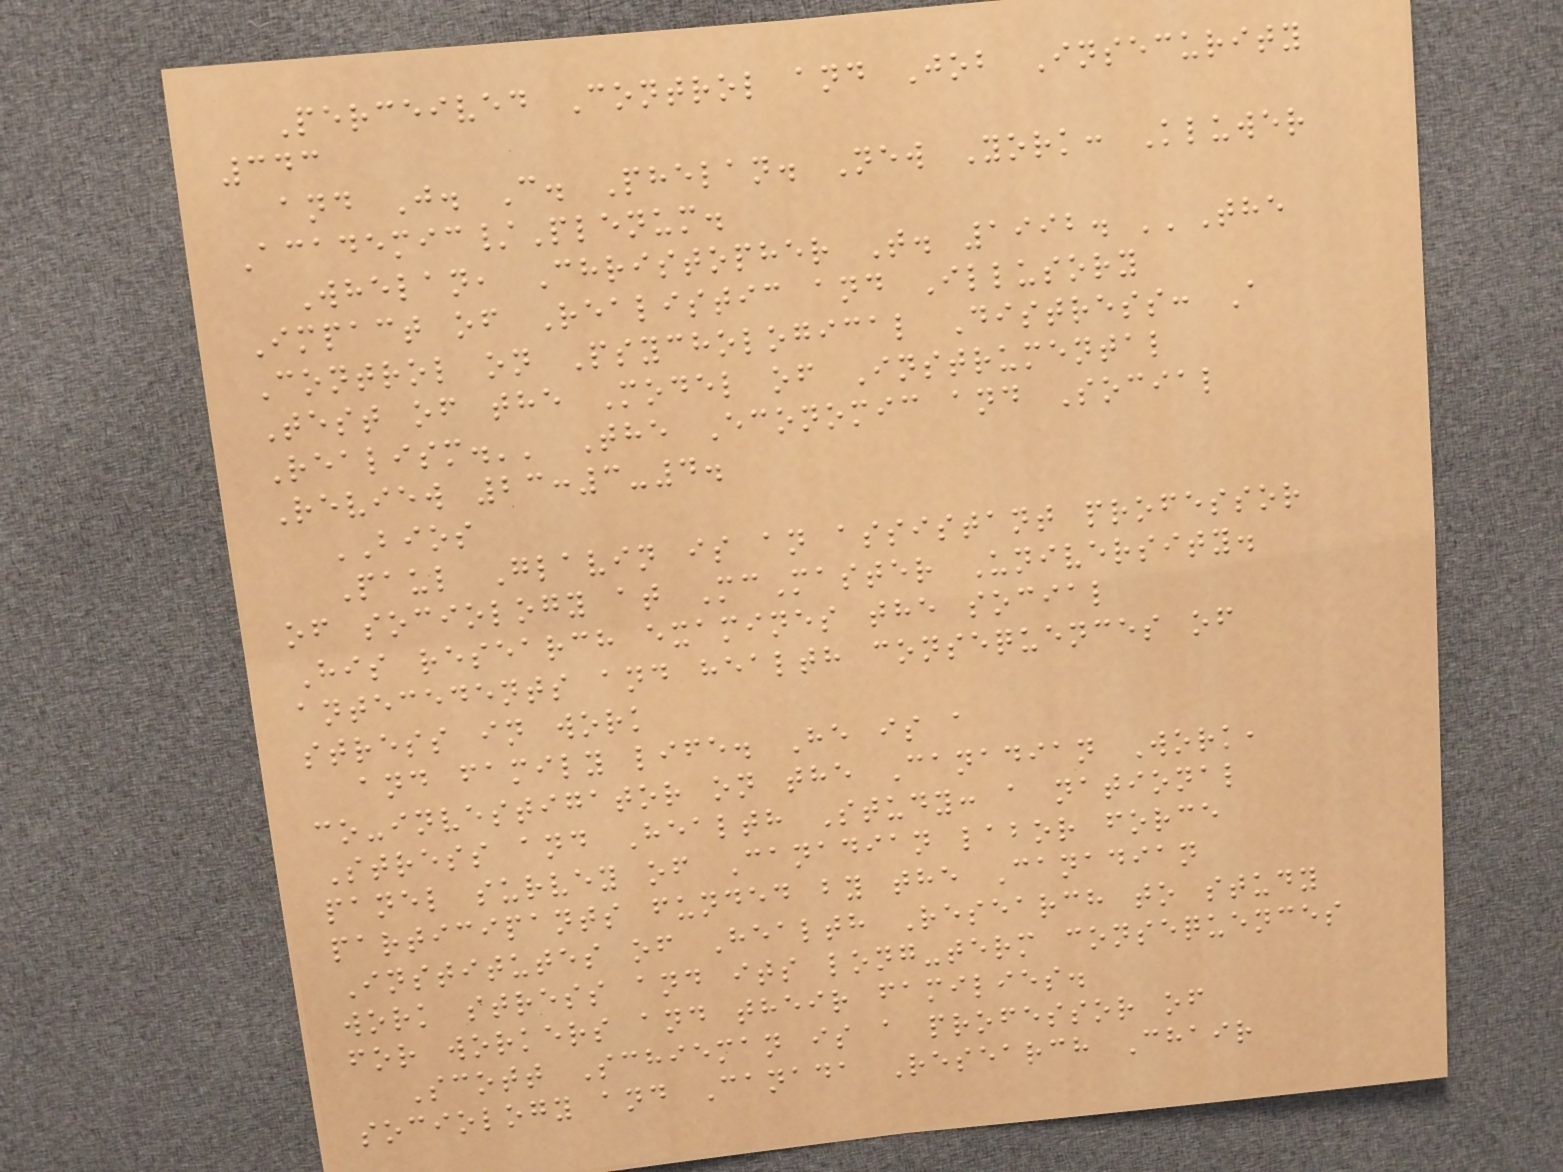Perceived Control and Job Insecurity
343
and J. C. Phelan. New York: Kluwer
Academic/Plenum.
Whelan, Christopher T. 1992. ''The
Impact of Realistic and Illusory
Control on Psychological Distress: A
Test of the Model of Instrumental
Realism.'' The Economic and Social
Review 23:3-4.
BIOS
Paul Glavin is an assistant professor
of sociology at McMaster University.
His research examines the social
antecedents and health consequences of
stress in work
and family life. He is a
co-investigator on the Canadian Work,
Stress and Health Study: a national
panel survey of Canadian labor force
participants funded by the Canadian
Institutes of Health Research to study
work stress and its long-term consequences
for workers and their families.
Scott Schieman is a professor of
sociology and Canada Research Chair
